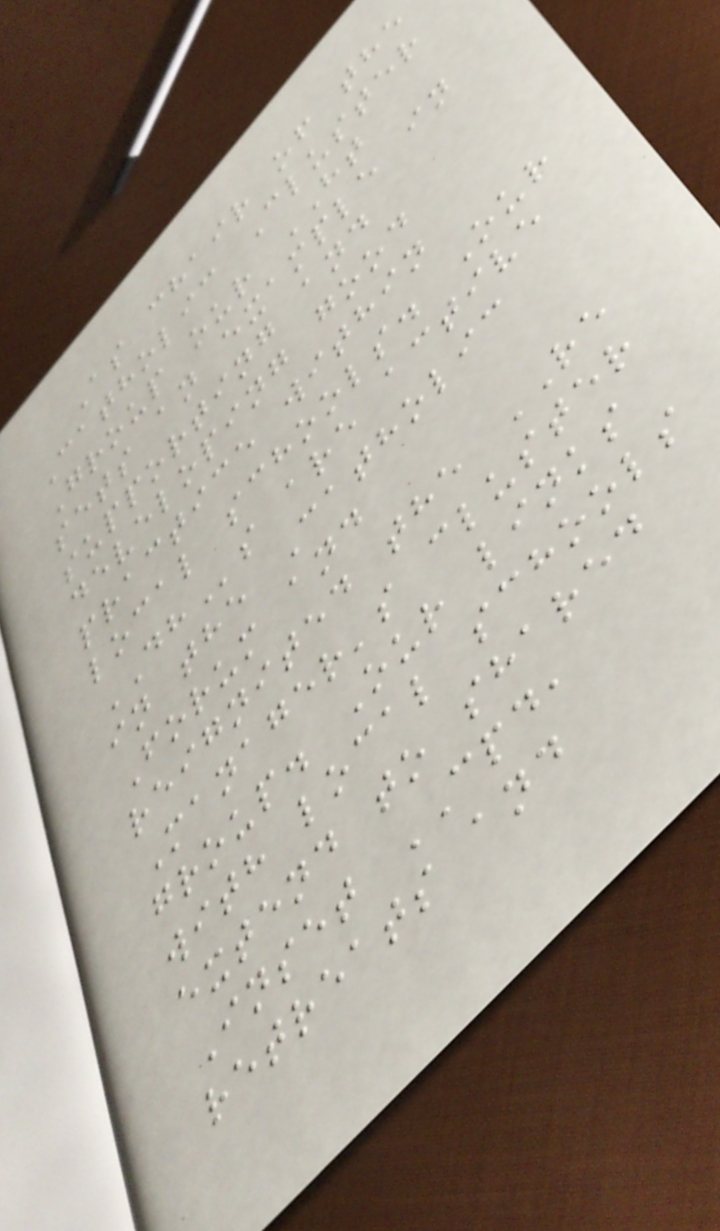As chair of the
Catholic Cluster
Group our HT
sets an example in
supporting and
developing good
practice within
local schools. Our
DHs are active
in the Catholic
Forum and
reignited the RE
Manager's cluster
group. Our links
with local schools
extend to shared
Inset CPD,
retreats and
